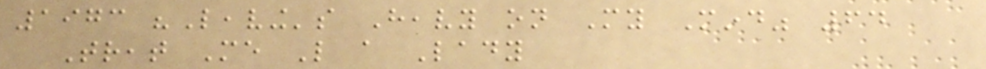1973 "Leaving's Heavy on My Mind" 64
Treat Me Like a Lady
